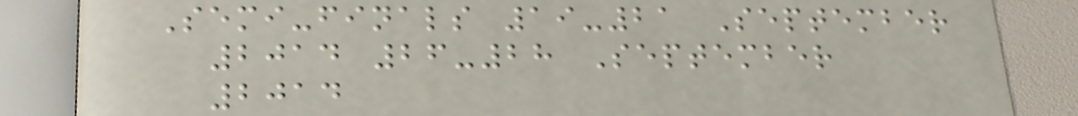Semi-finals 19-21 September
2014 26-28 September
2014
